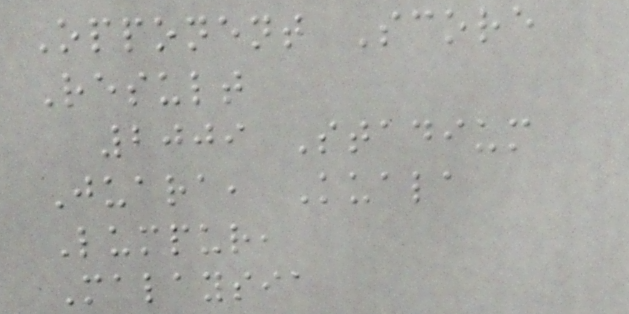Opponent Score
Result
2009 Stadium
Juara, Kuala
Lumpur,
Malaysia
